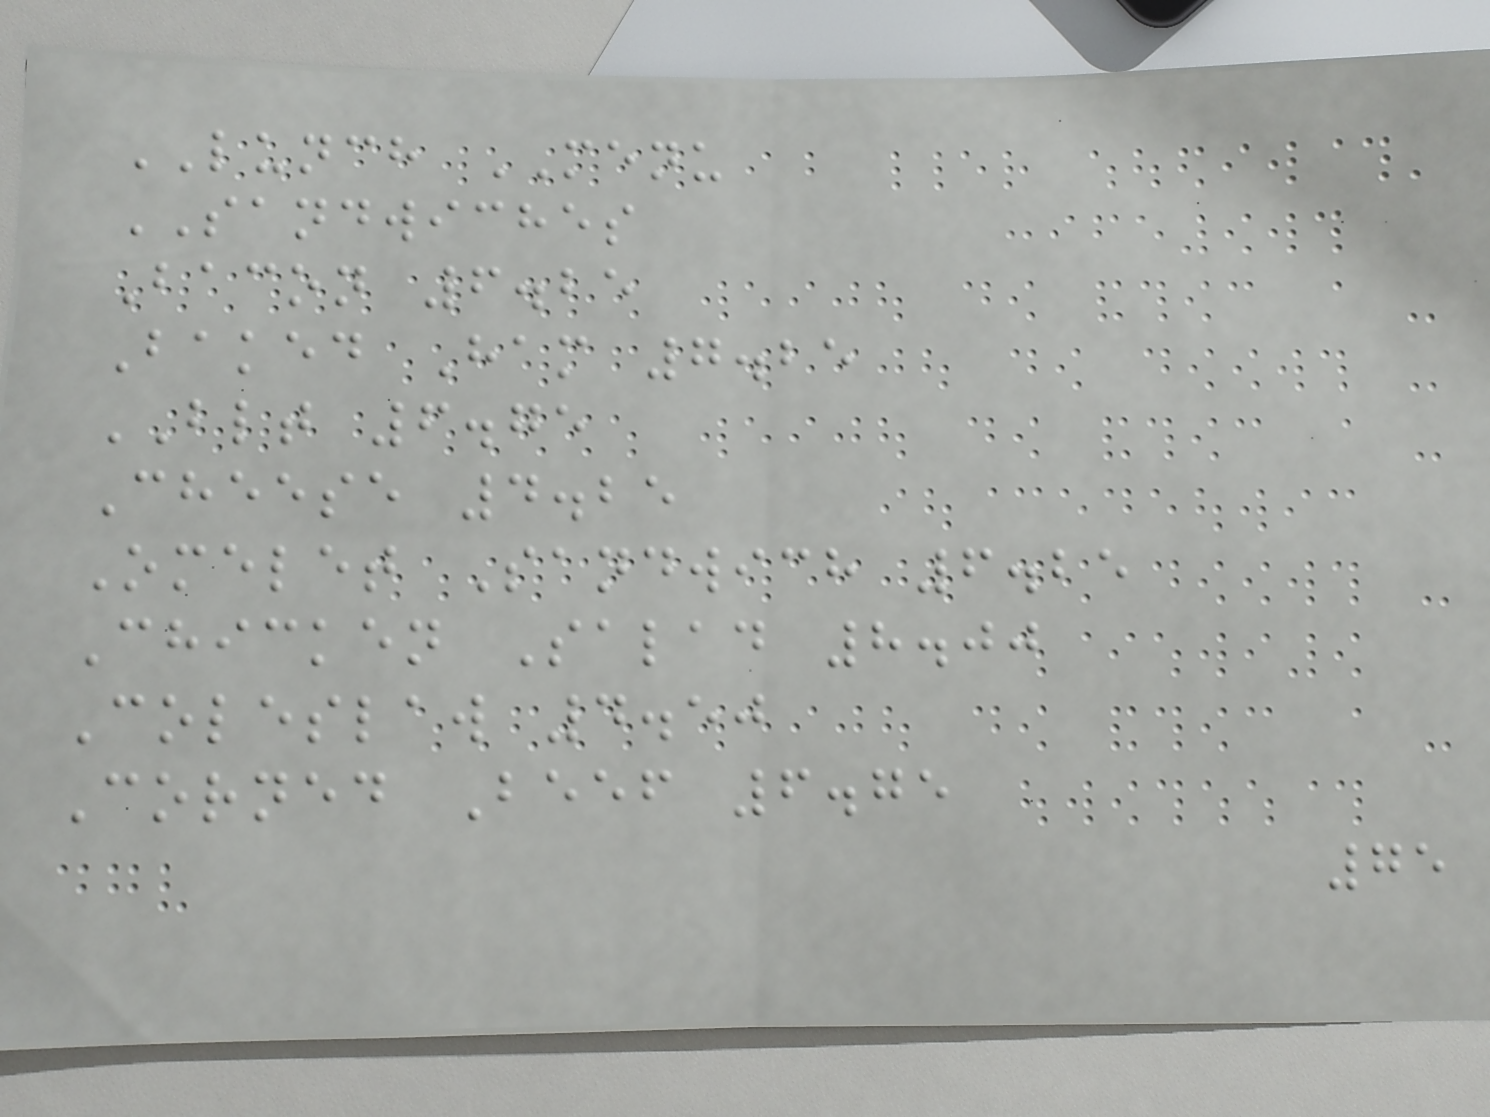LUNCH MENU
SANDWICHES
Bacon 6.25
Baked Ham 7.25
BLT 6.75
Cheese 4.25
Omelet Sandwich 6.25
Chicken Salad 8.00
Coleslaw 4.50
Corned Beef 6.75
75
